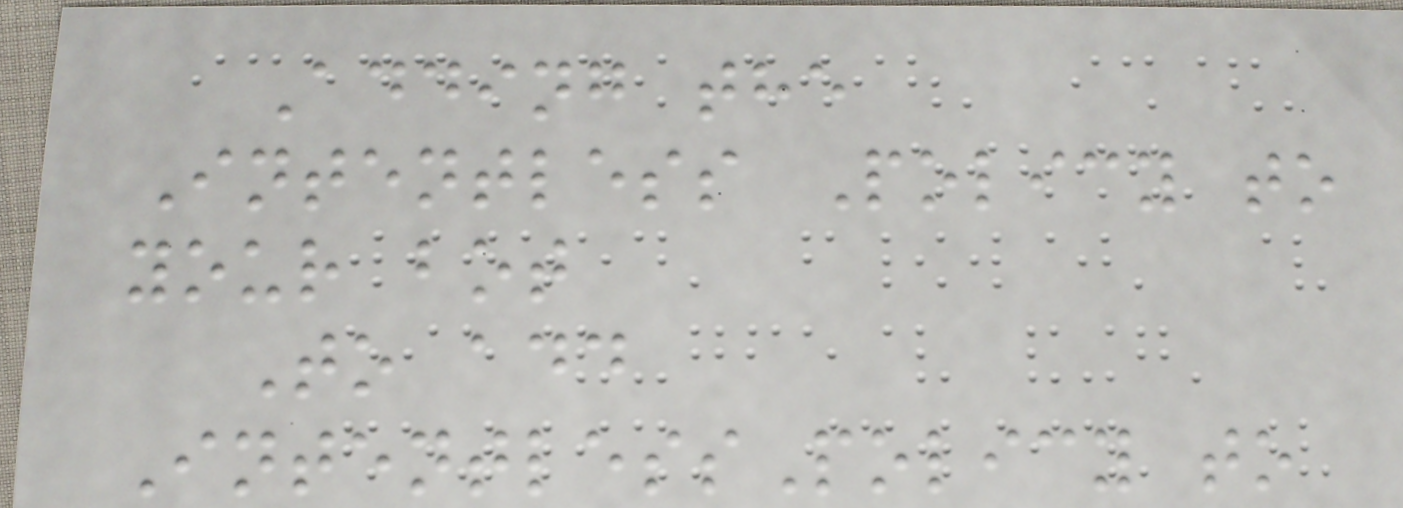Adding the
Intentless Policy to
your bot
To add
IntentlessPolicy to
